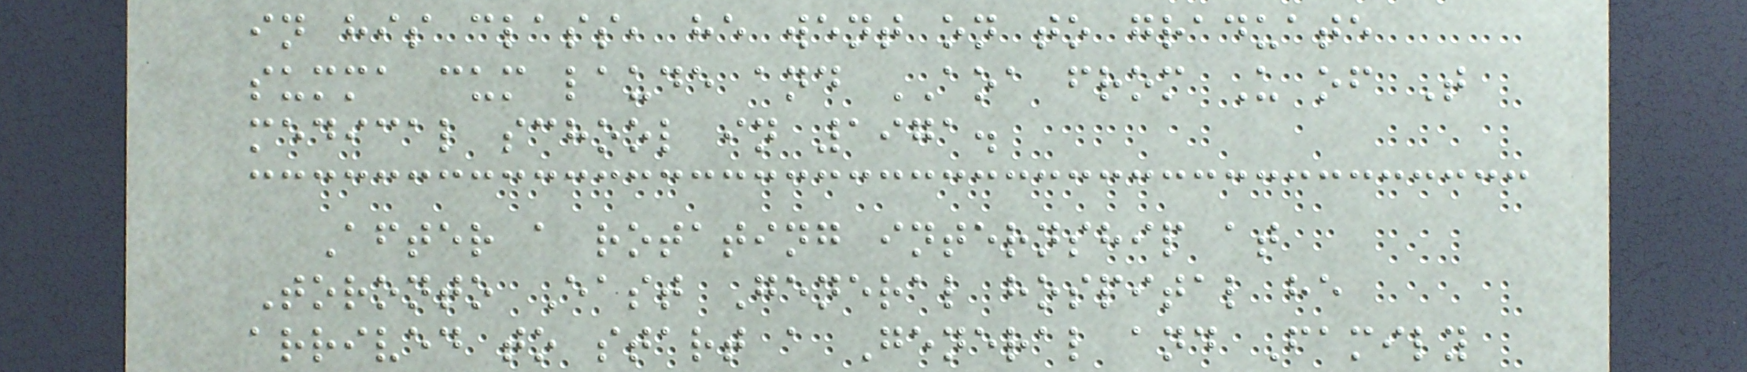in his class, he went on to graduate
summa cum laude and AOA from U of T
medical school in 1971.
After a rotating internship at
Toronto East General hospital he
arrived to start a General and Family
